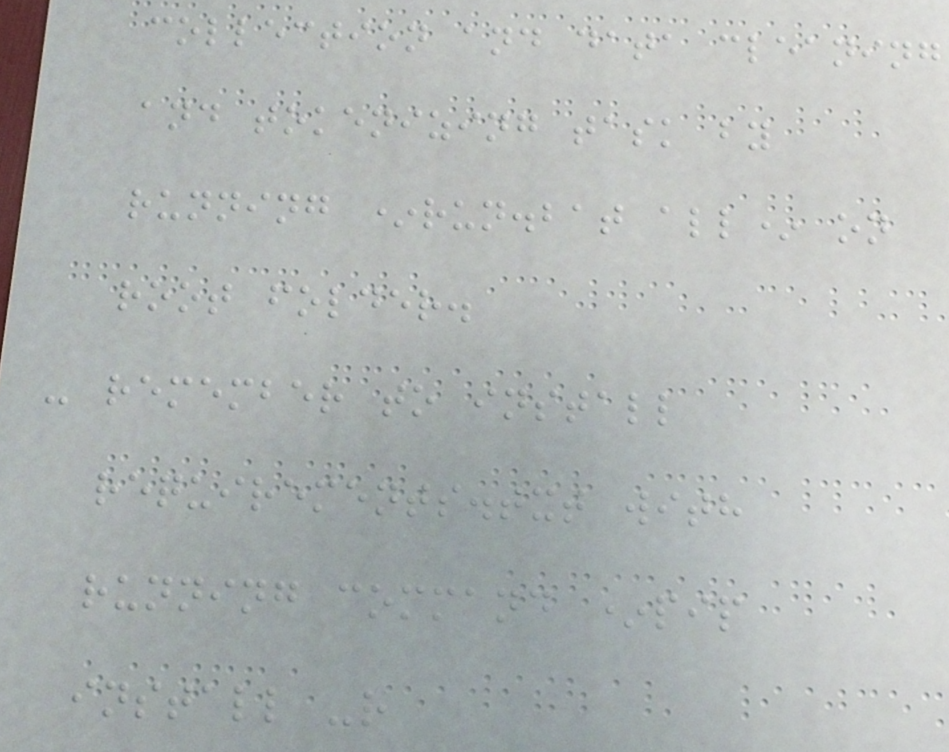collection and data cleaning
and tokenizing task by
running *run.bat all* on
root folder.
- remember to install
requirements.txt with
running command *pip
install -r
